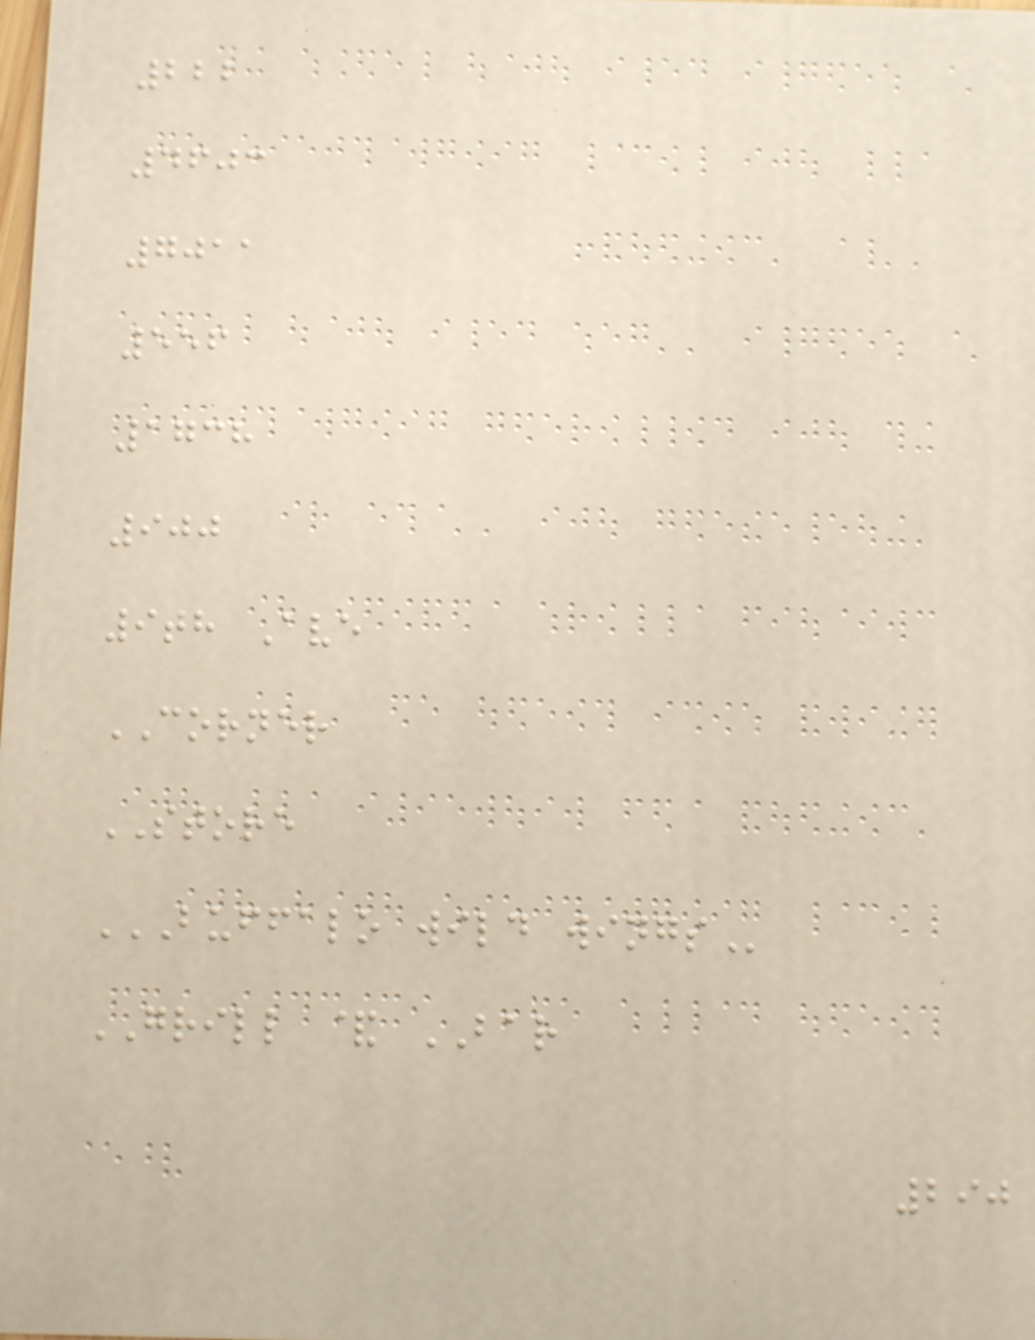222
4603
7011
556
1738
900
9th Ave
CORNER
STORE
BUFFALO WILD WINGS
GRILL & BAR
290
